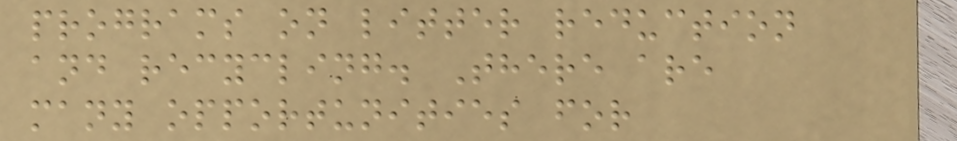programs on litter reduction
and recycling. There are
many opportunities for
